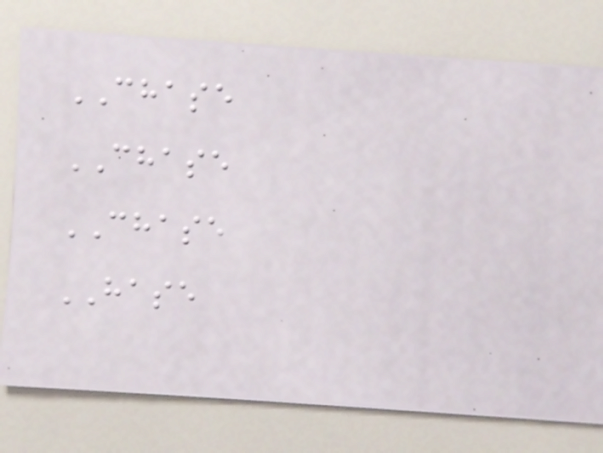CHASE
CHASE
CHASE
HASE
